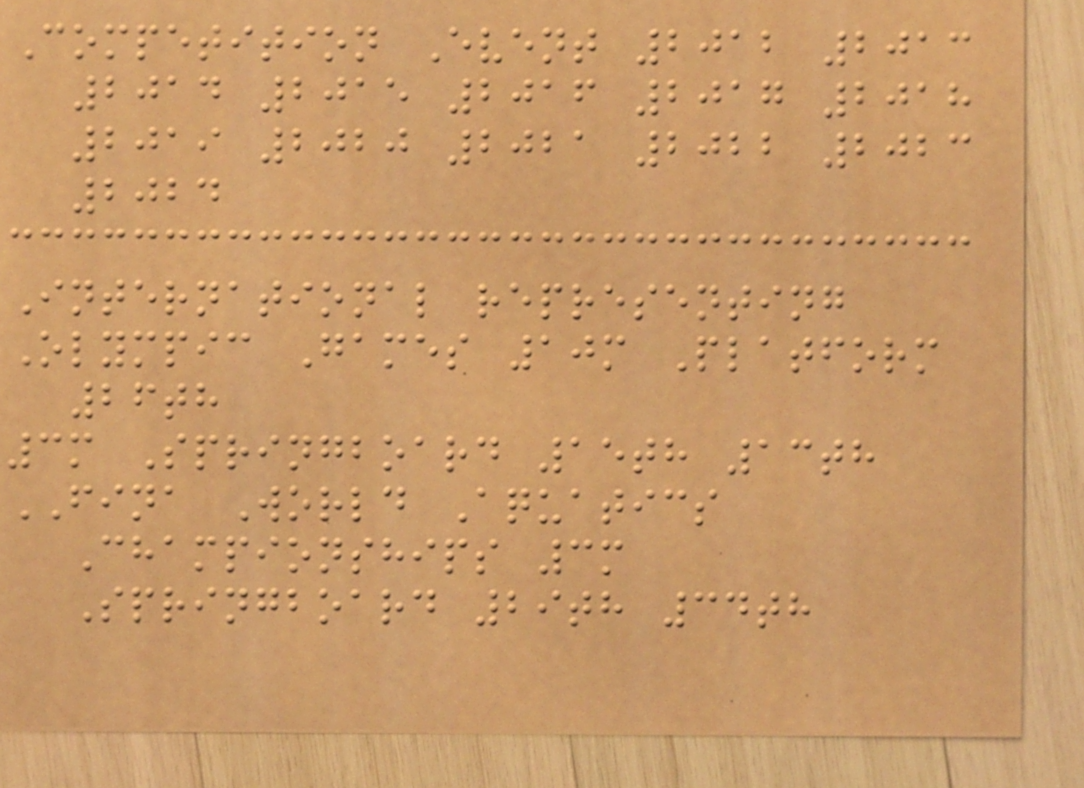Competition Event 2012 2013
2014 2015 2016 2017 2018
2019 2020 2021 2022 2023
2024
International representing
Olympic Games 10m Platform
26th
3m Springboard 15th 13th
FINA World Aquatics
Championships 3m
Springboard 29th 34th
